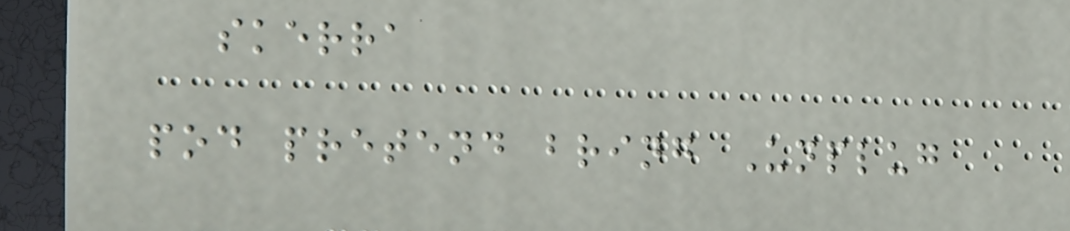skerra
pod pretend bring Unplug
